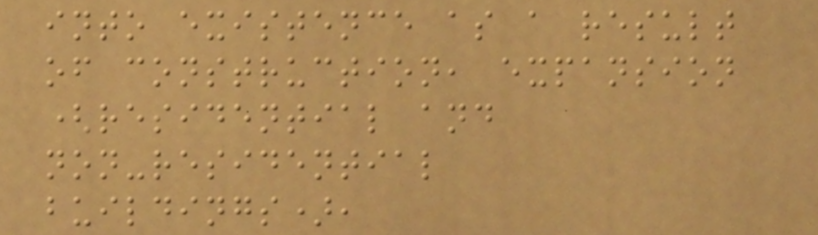into existence as a result
of construction, expansion
(residential and
non-residential
buildings),
